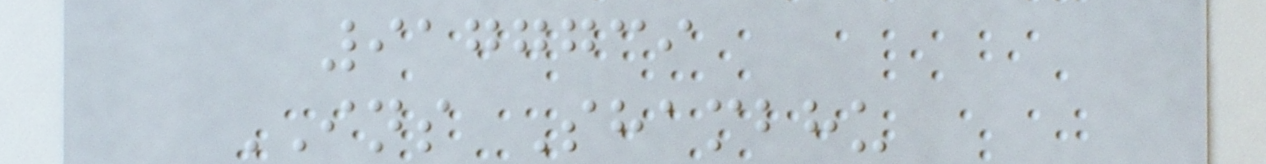9177739
INS Shambhu
